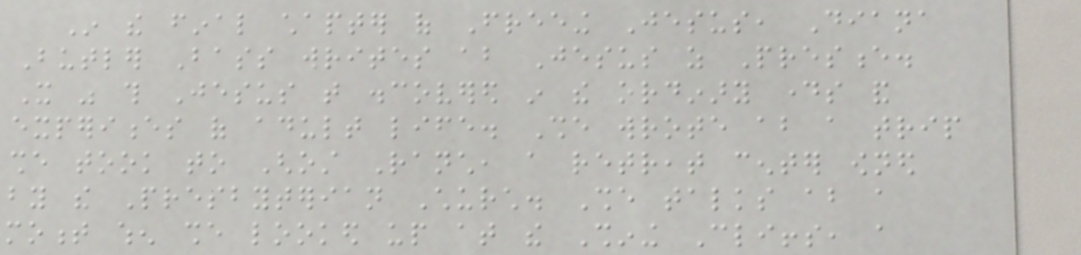In the final chapter of Freeing Jesus, Diana
Butler Bass writes about Jesus as Presence.
It was this Jesus that discovered in the ordinary days and
experiences of adult life. She wrote about a trip
she took to Ghost Ranch, a retreat center owned
by the Presbyterian Church. She talks about a
moment when she looked up at the Shining Cliffs, a
